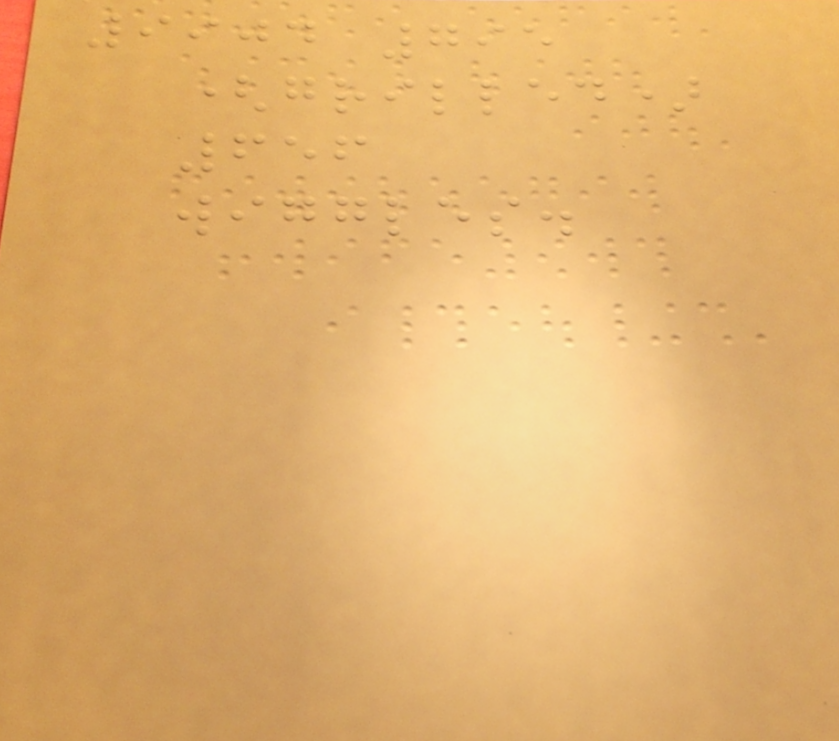9904 795
(grilled)
656
wiggles.
